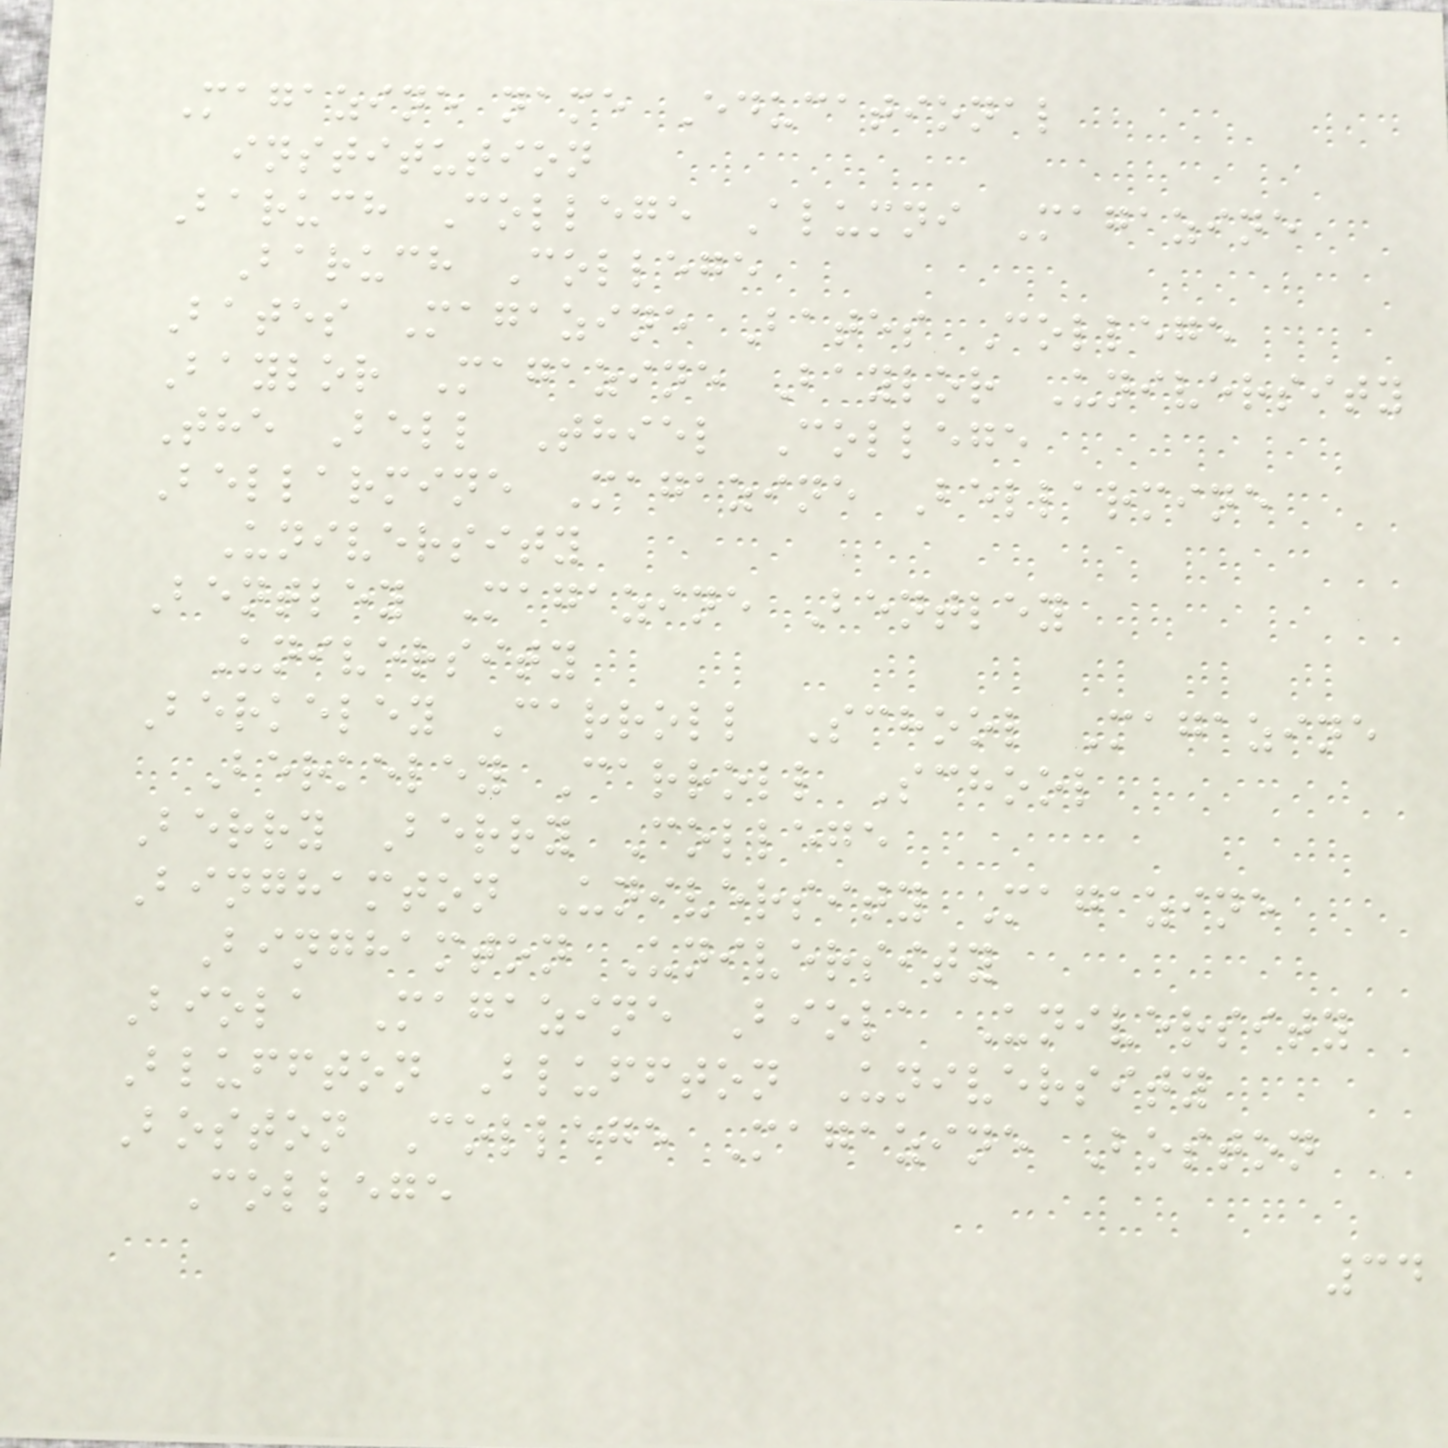Magazine name Educational
institution
Baruch College Alumni Magazine
Baruch College
Bates Magazine Bates College
Baylor Magazine Baylor University
The Bell Thiel College
Bellarmine Magazine Bellarmine
University
Bentley Magazine Bentley
University
Berkeley Carroll School Magazine
Berkeley Carroll School
Berry Berry College
Binghamton University Magazine
Binghamton University
Biola Magazine Biola University
Bluffton Bluffton University
Boston College Magazine Boston
College
34
